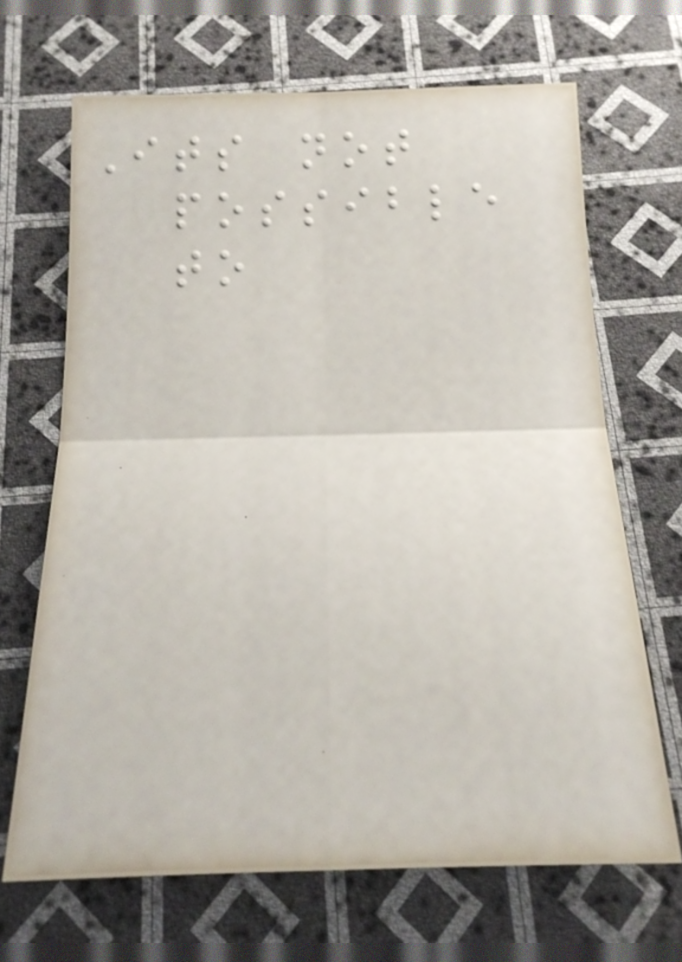Its not
possible
to
